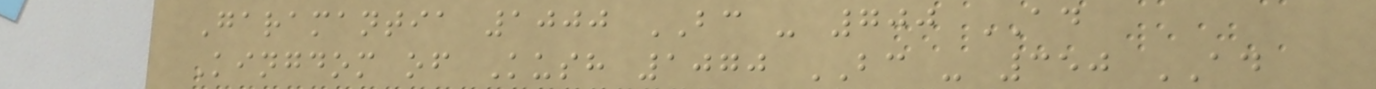Garamantia 1000 BC - 700 AD
Kingdom of Kush 1070 BC - 350 AD
